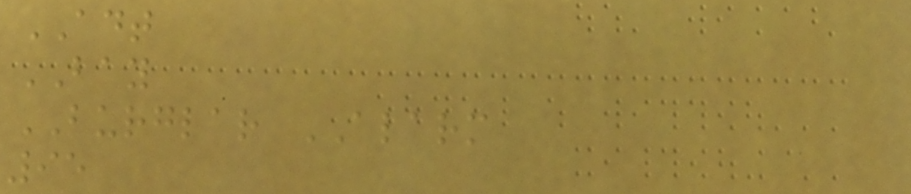ADT
BAY
BURGLAR ALARM
95
